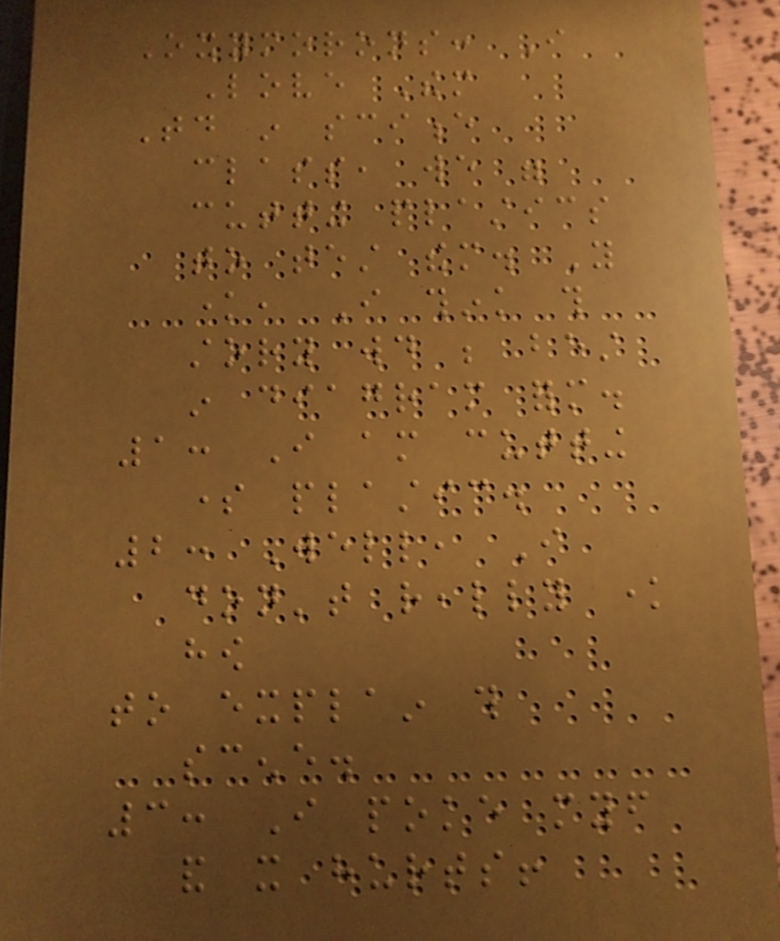Oxymorons: I
Love Them
Today in science
class, we were
cutting plastics
to test them. You
know, I think this
story would be best
in diagram form.
1: I am cutting
some plastic.
2: Well, I
don't really know
how
to explain this
scene.
3: I poke myself
and it hurts!
